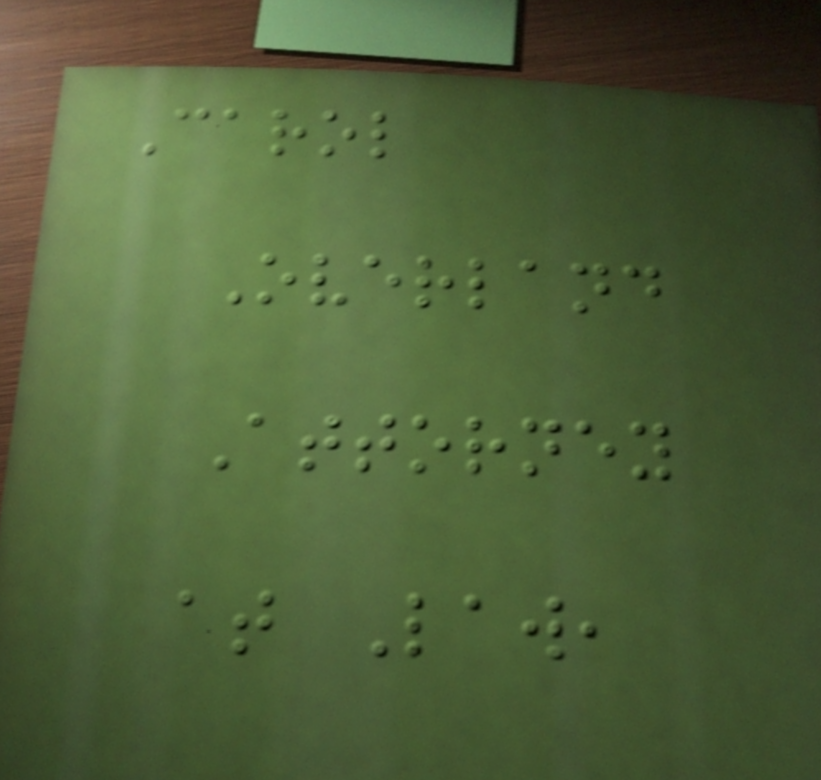Carol
Overland
Attorney
at Law,
